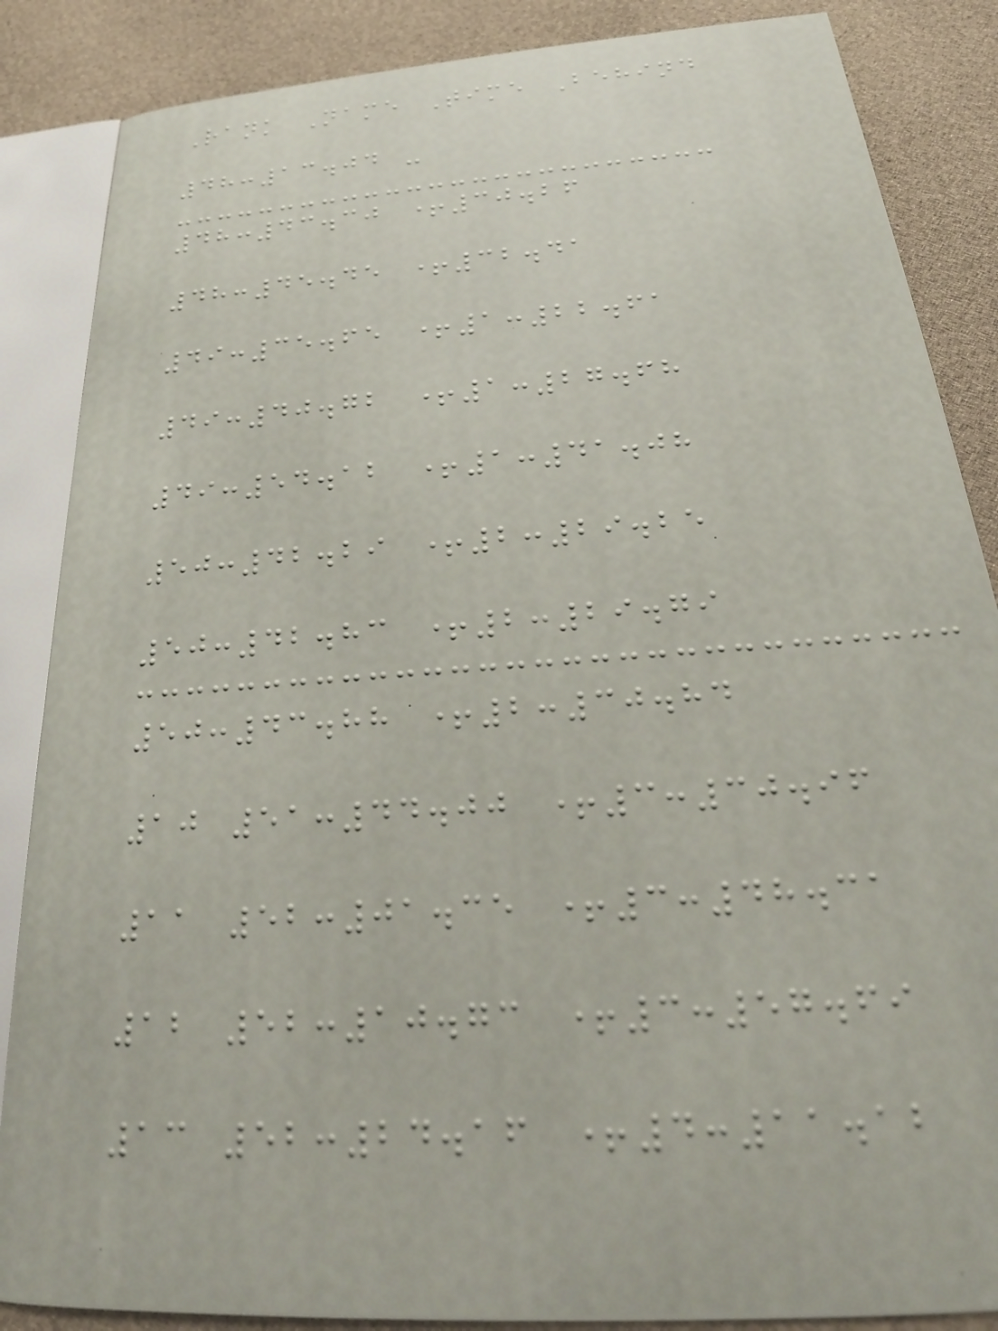Rank Name Time Behind
48:13.04 -
48:43.30 +30.26
48:45.45 +32.41
49:35.65 +1:22.61
49:40.72 +1:27.68
49:54.12 +1:41.08
50:42.29 +2:29.25
50:42.83 +2:29.79
50:43.88 +2:30.84
10 51:44.00 +3:30.96
11 52:01.35 +3:48.31
12 52:10.73 +3:57.69
13 52:24.16 +4:11.12
